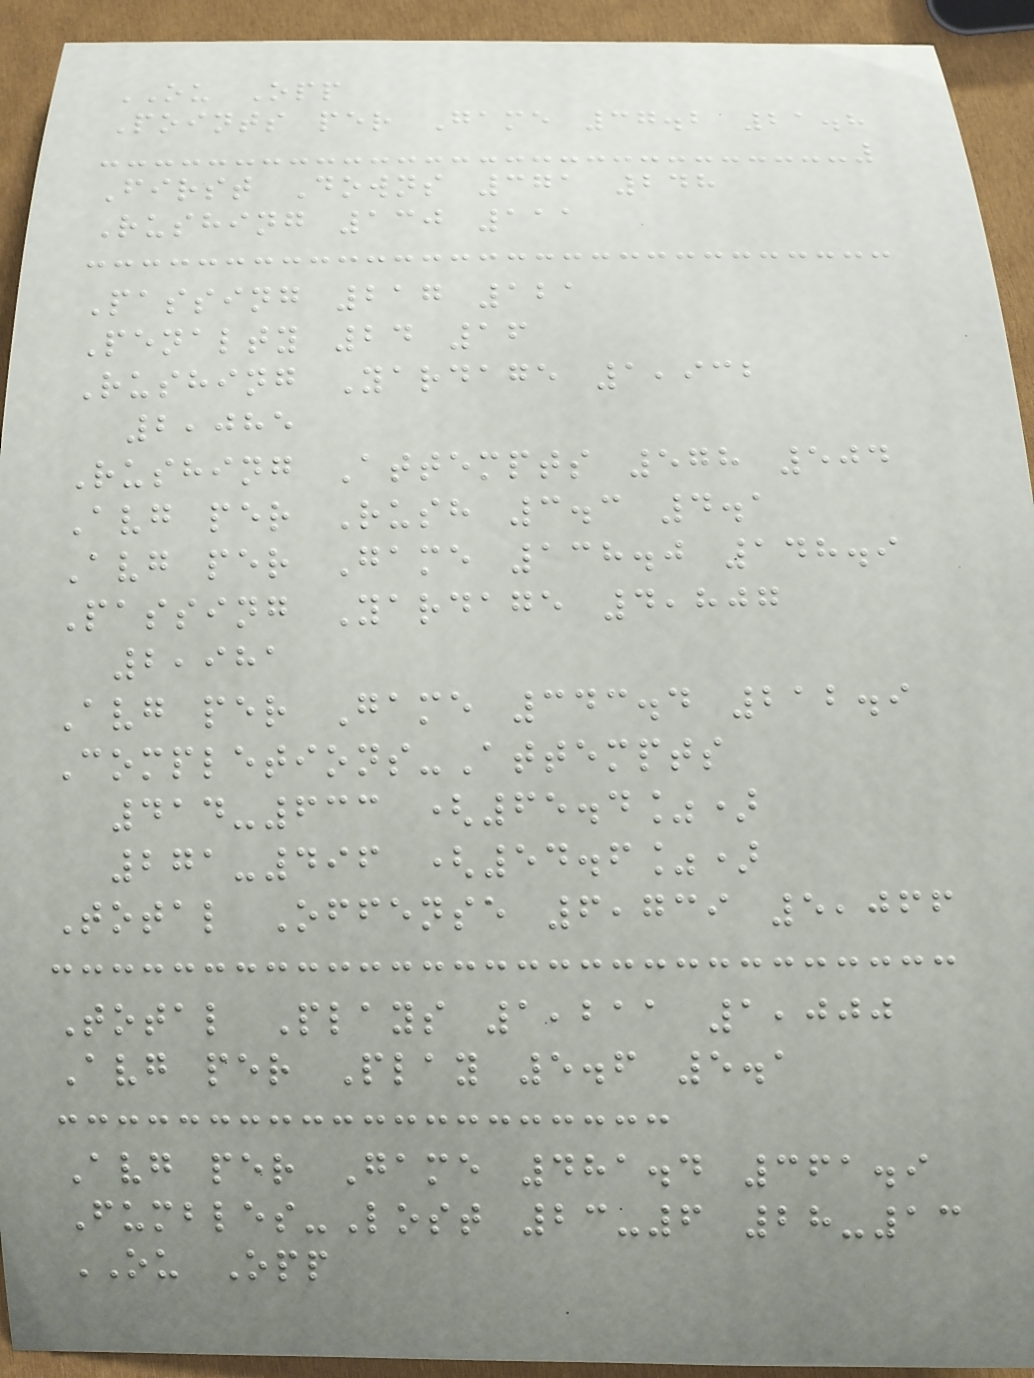OU Opp
Points per Game 37.2 21.8
First Downs 371 248
Rushing 130 111
Passing 217 121
Penalty 24 16
Rushing Yardage 1,932
2,085
Rushing Attempts 578 504
Avg per Rush 3.3 4.1
Avg per Game 138.0 148.9
Passing Yardage 4,807
2,981
Avg per Game 343.4 212.9
Completions-Attempts
414-633 (65.4%)
271-496 (54.6%)
Total Offense 6,739 5,066
Total Plays 1,211 1,000
Avg per Play 5.6 5.1
Avg per Game 481.4 361.9
Fumbles-Lost 23-6 28-13
OU Opp
